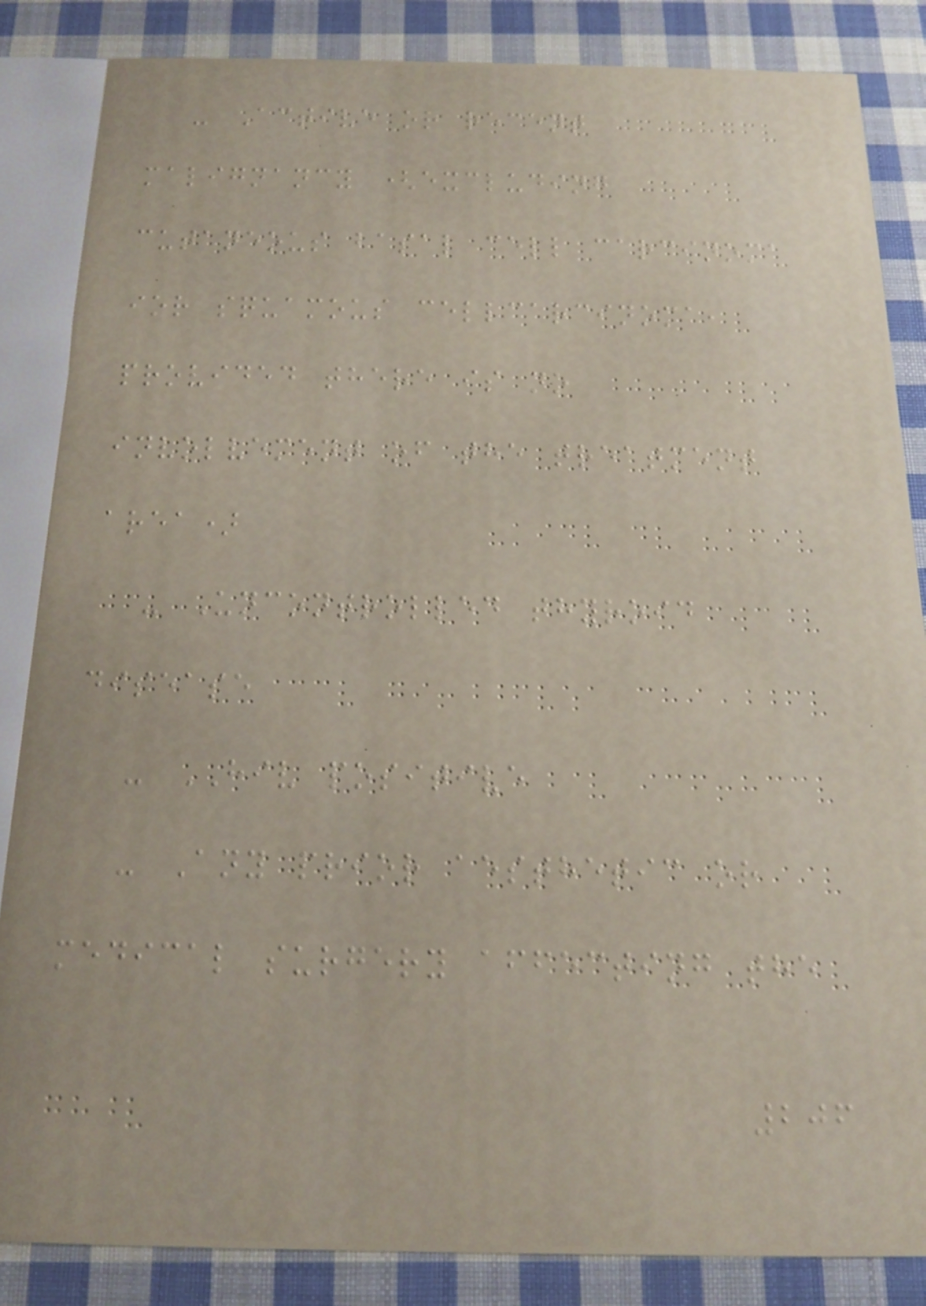- Active or recent
malignancy (excluding
cutaneous basal cell carcinoma
ior squamous cellcarcinoma,
provided there is no
involvement of the treatment
area)
- Uncontrolled thyroid
disease
- HIV positive
- Any prior aesthetic or
medical surgery affecting the
206
